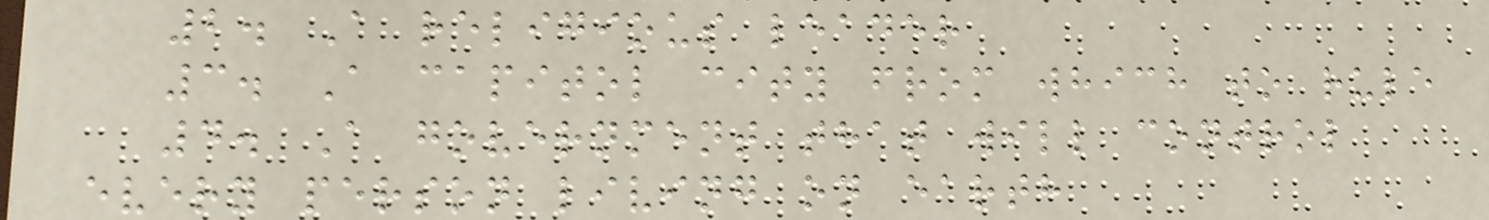2. A religious leader
3. A capitol city from which to rule
4. A government that will control
every person living on earth
